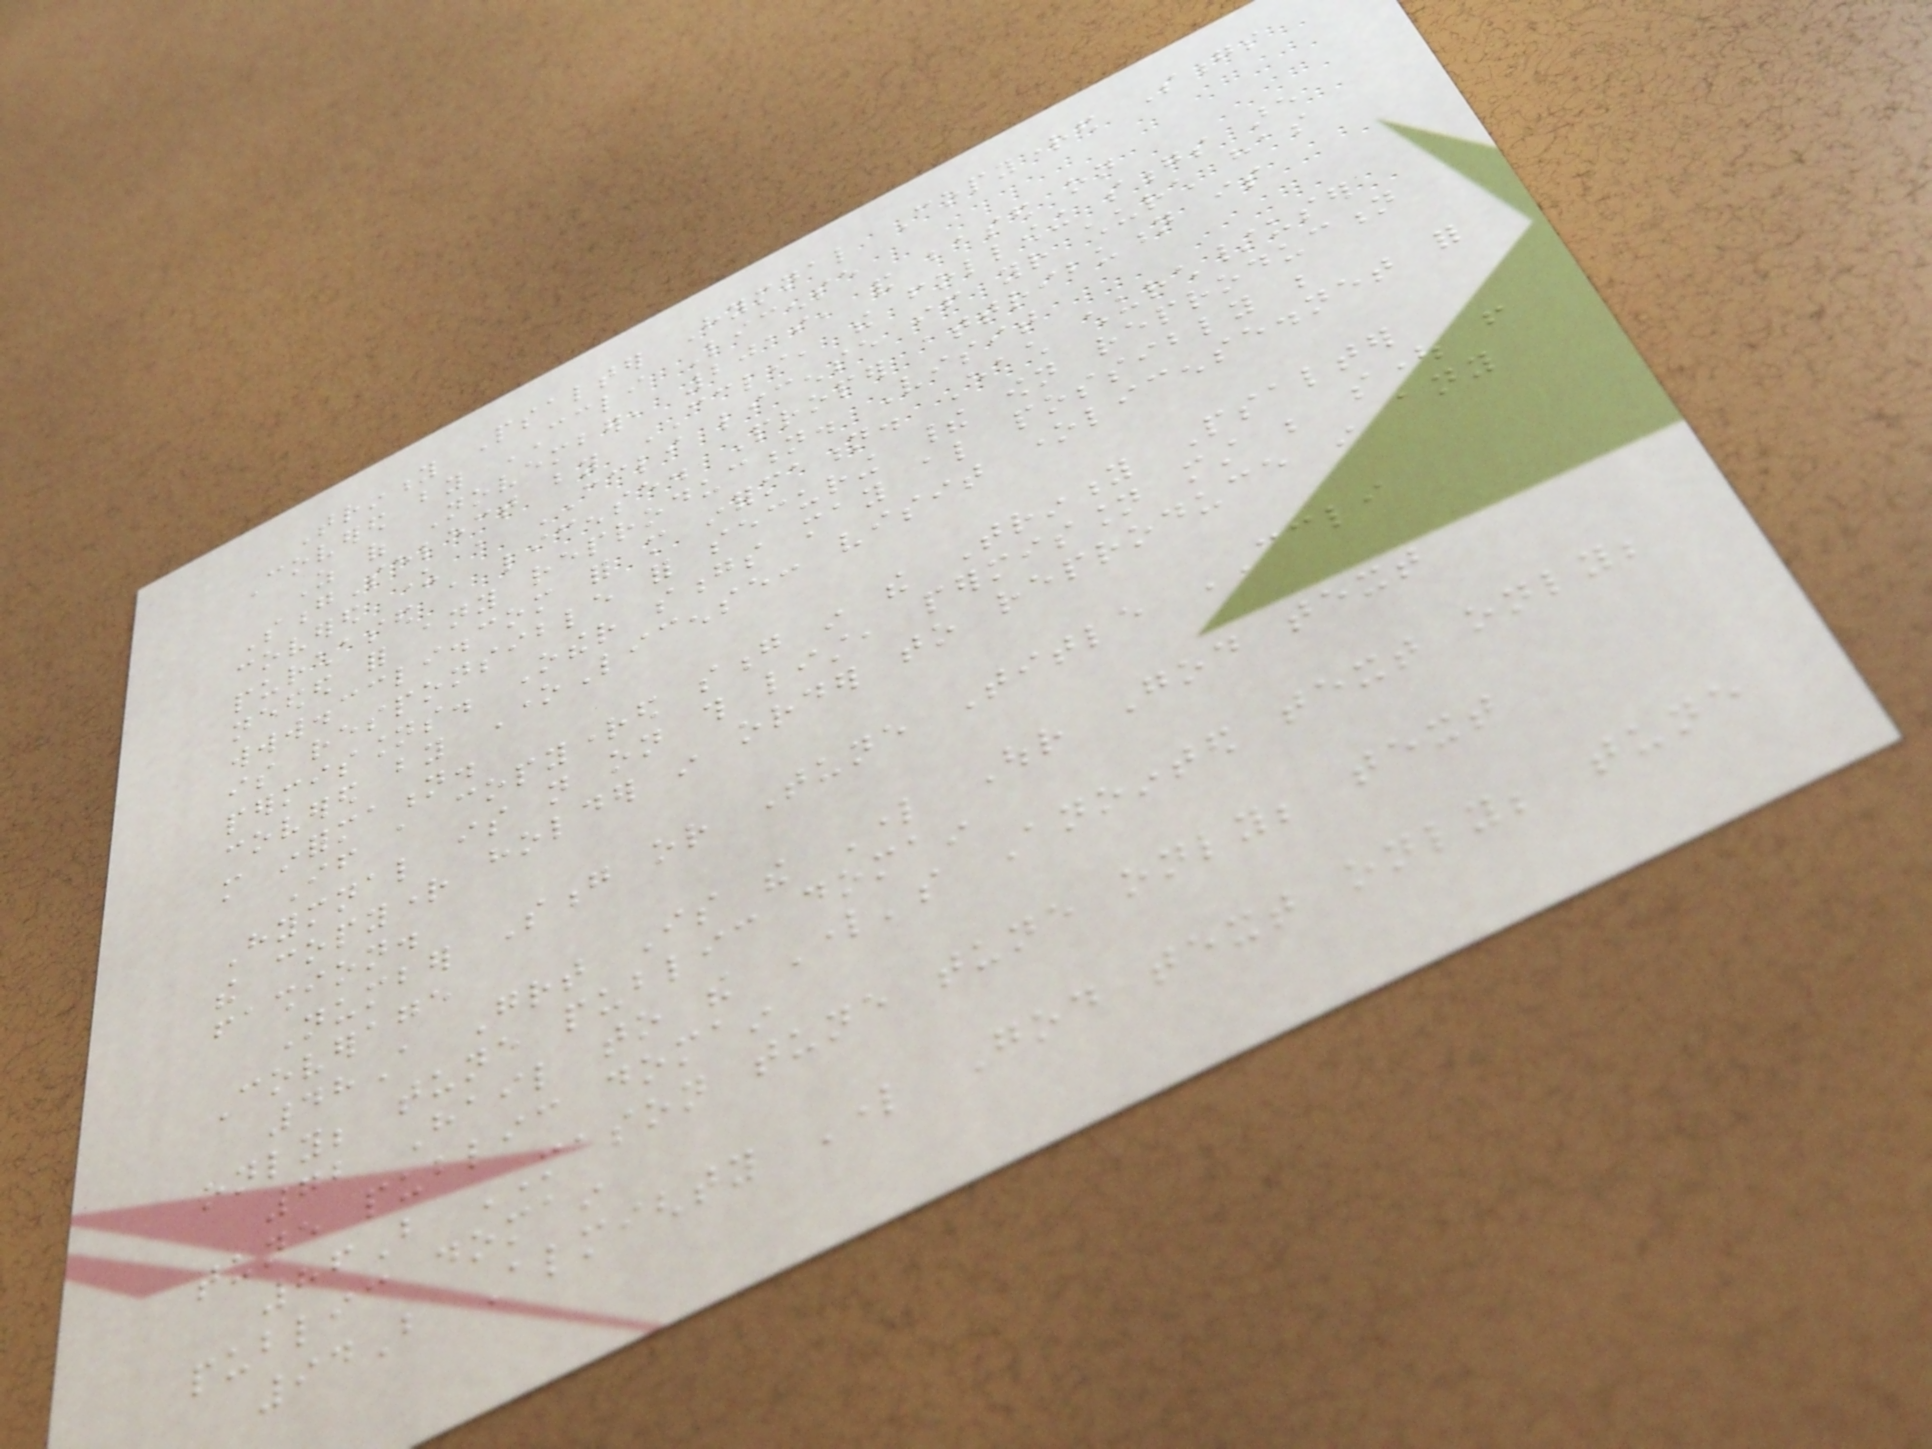Trinity Psalter Hymnal Copyrighted Songs
Covered by CCLI License
As of November, 2019, and based on
SongSelect by CCLI, the following songs are
covered under a CCLI license if your church has
purchased a license. Proper attribution is
needed for any reproduction. Visit
www.ccli.com for more information. Each church/user
is responsible for securing their own reproduction
permissions. Other songs may also possibly be
covered by OneLicense: visit onelicense.net for
more information.
If a copyrighted song in the Trinity Psalter
Hymnal is not on this list, permission must be sought from
the copyright holder in order to reproduce in any
fashion.
Number Song or Tune Title CCLI
Coverage
48A Great Is the Lord Our God text
only; tune public domain
72 Hail to the Lord's Anointed text only;
tune public domain
86B MASON tune tune only; text
public domain
94B Almighty Lord God text only; tune
